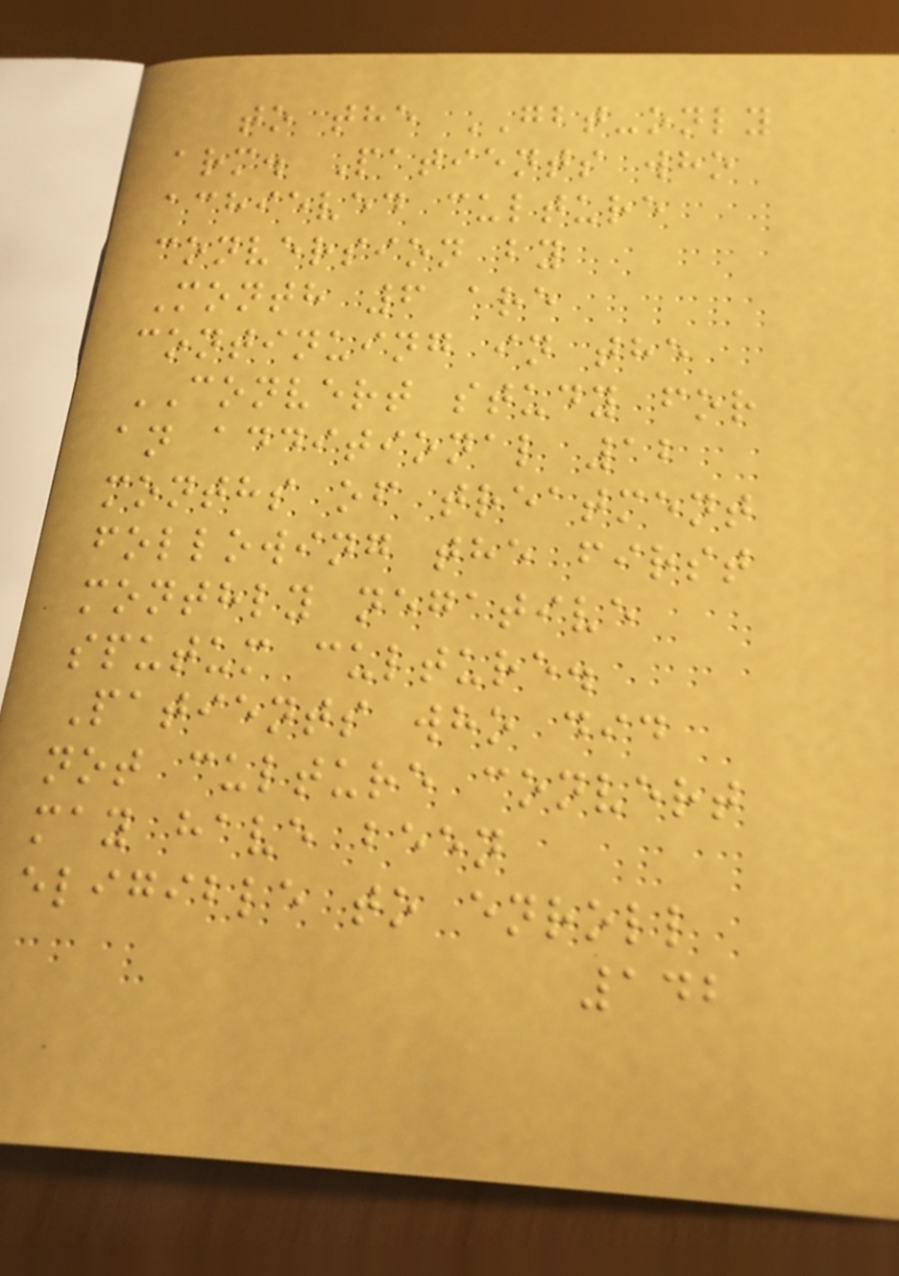to the GBT-only
arm. Patients who
achieved culture
conversion by
Month 6 are
continuing in the
CONVERT study for
an additional 12
months of treatment
following the first
monthly negative
sputum culture.
Patients who did
not culture convert
may have been
eligible to enroll
142
